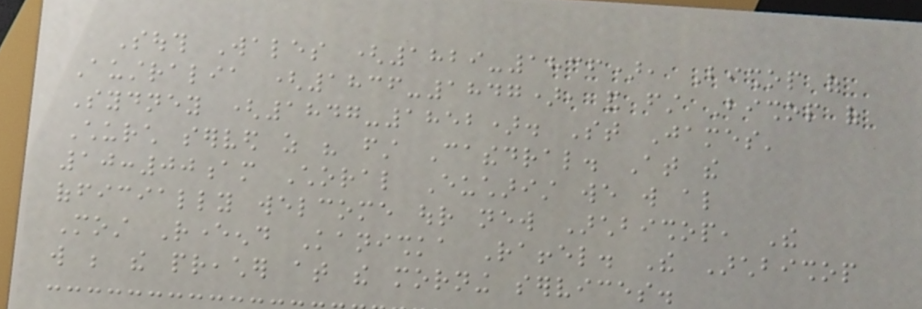South Wales (1829-1836), Bishop of
Australia (1836-1847), and first Bishop of
Sydney (1847-1852). St James'
Church served as his first Cathedral. At the
10:00am Choral Eucharist we will also
officially welcome our new Archbishop, The
Most Reverend Kanishka Raffel. The Archbishop
will be the preacher at the morning services.
